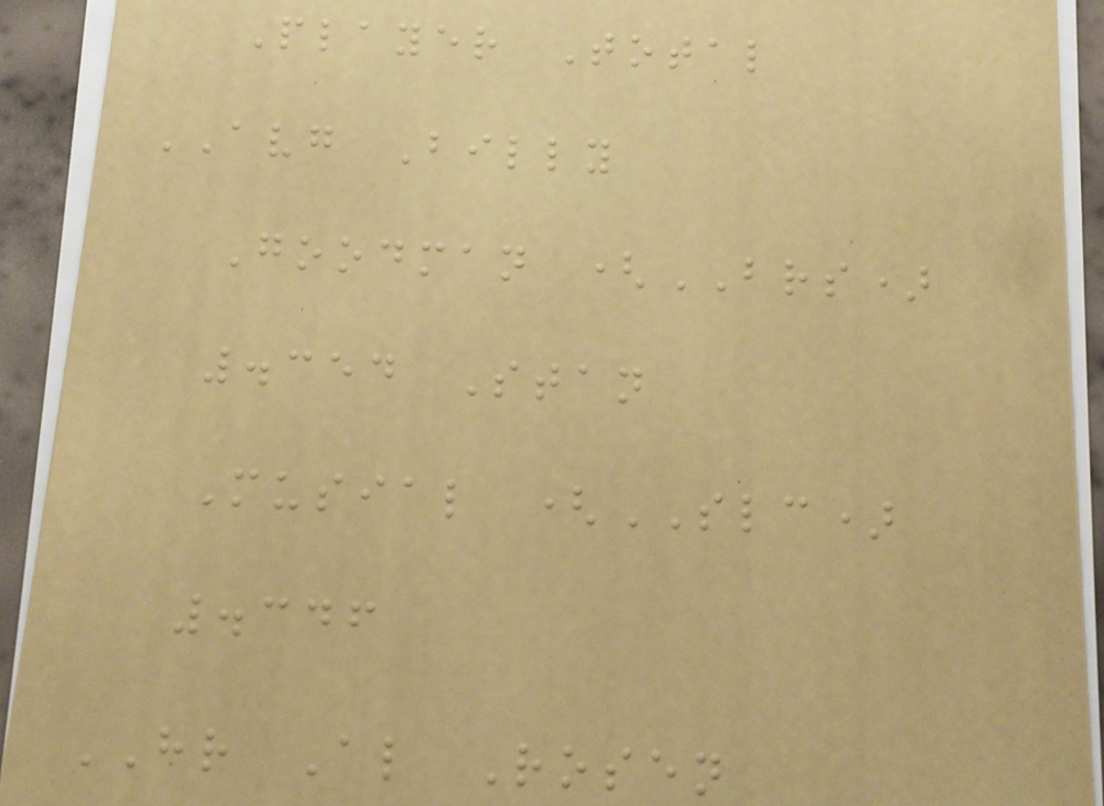Player Total
AVG Billy
Goodman (BRS)
.354 Stan
Musial (SLC)
.346
HR Al Rosen
